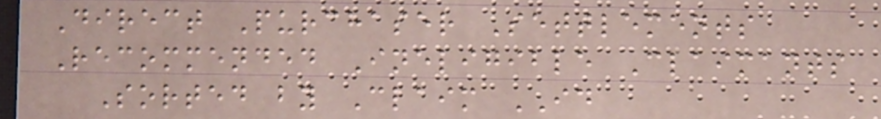Direct Purchaser Settlements
Recommended Ineligible Claimants
Sorted by Claim ID
